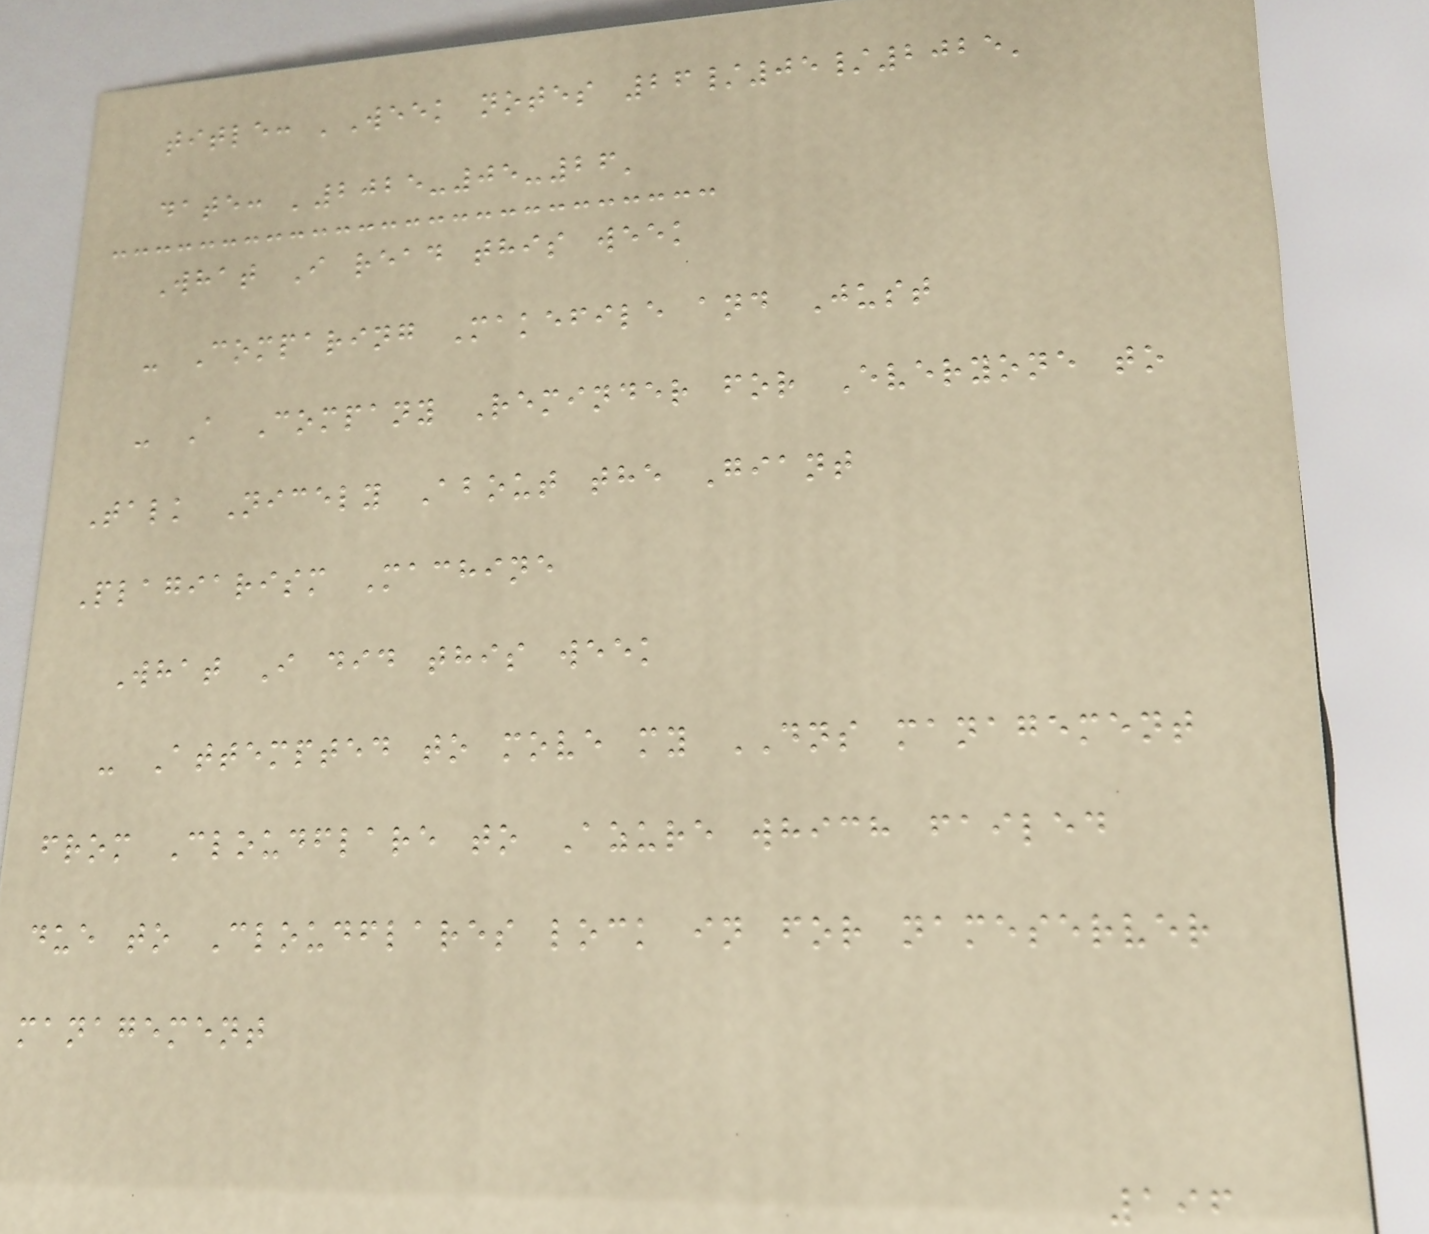title: 'Week notes 26/05/2025'
date: '2025-05-26'
What I read this week
- Comparing Makefile and Just
- A Company Reminder for Everyone to
Talk Nicely About the Giant
Plagiarism Machine
What I did this week
- Attempted to move my DNS management
from Cloudflare to Azure which failed
due to Cloudflares lock in for nameserver
management
196
